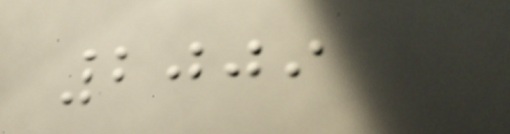2009
